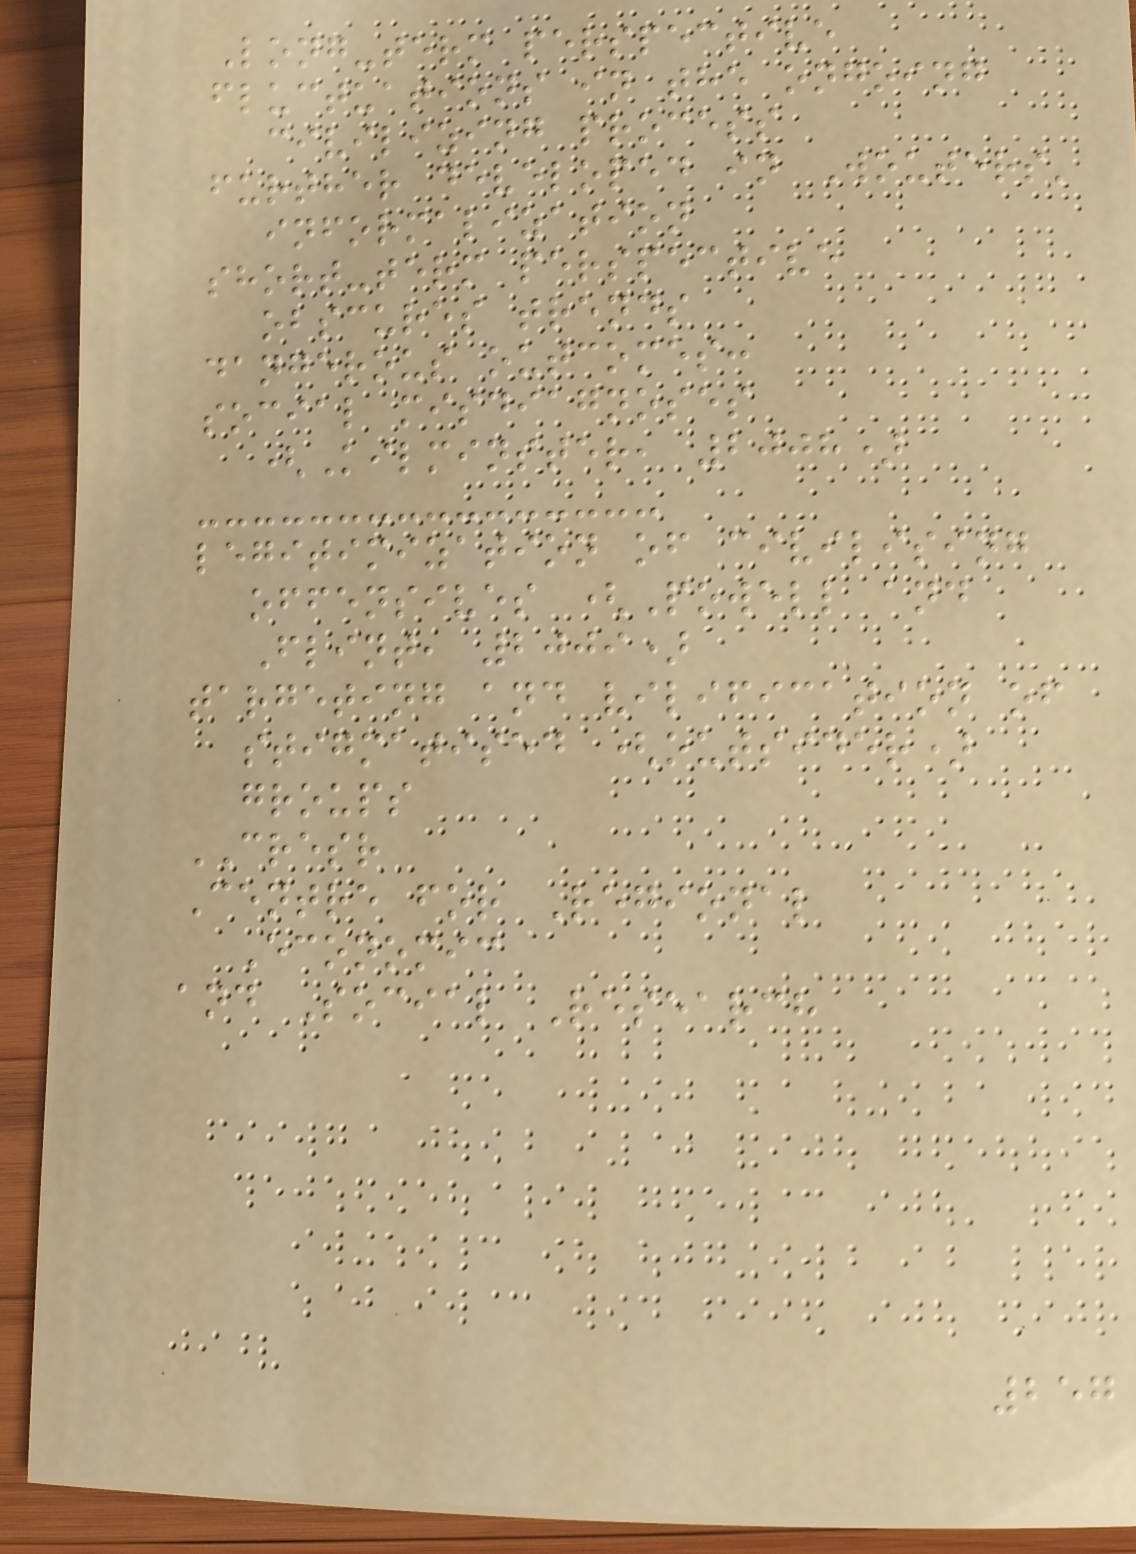Long-term perspective
fluctuations in the ongoing
civilizing process
further developed in Wouters'
informalization
short-term perspective
obscures trends
dangerous outcomes:
social misdiagnoses
(Kilminster, 2008)
legitimization of civilising
offensives (Powell and
Flint, 2009)
targeting and vilification of
stigmatised (outsider)
groups
CRESR
Centre for Regional
Economic
and Social Research
257
